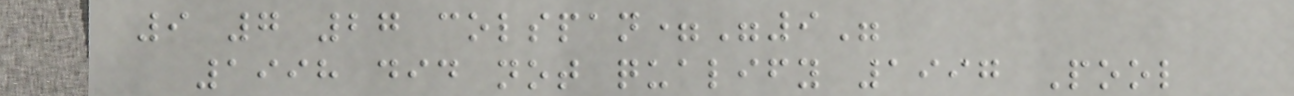9 7 27 colspan="9"
1998 did not qualify 1997 Pool
